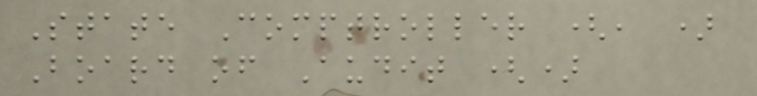State Comptroller (, )
Board of Audit ()
